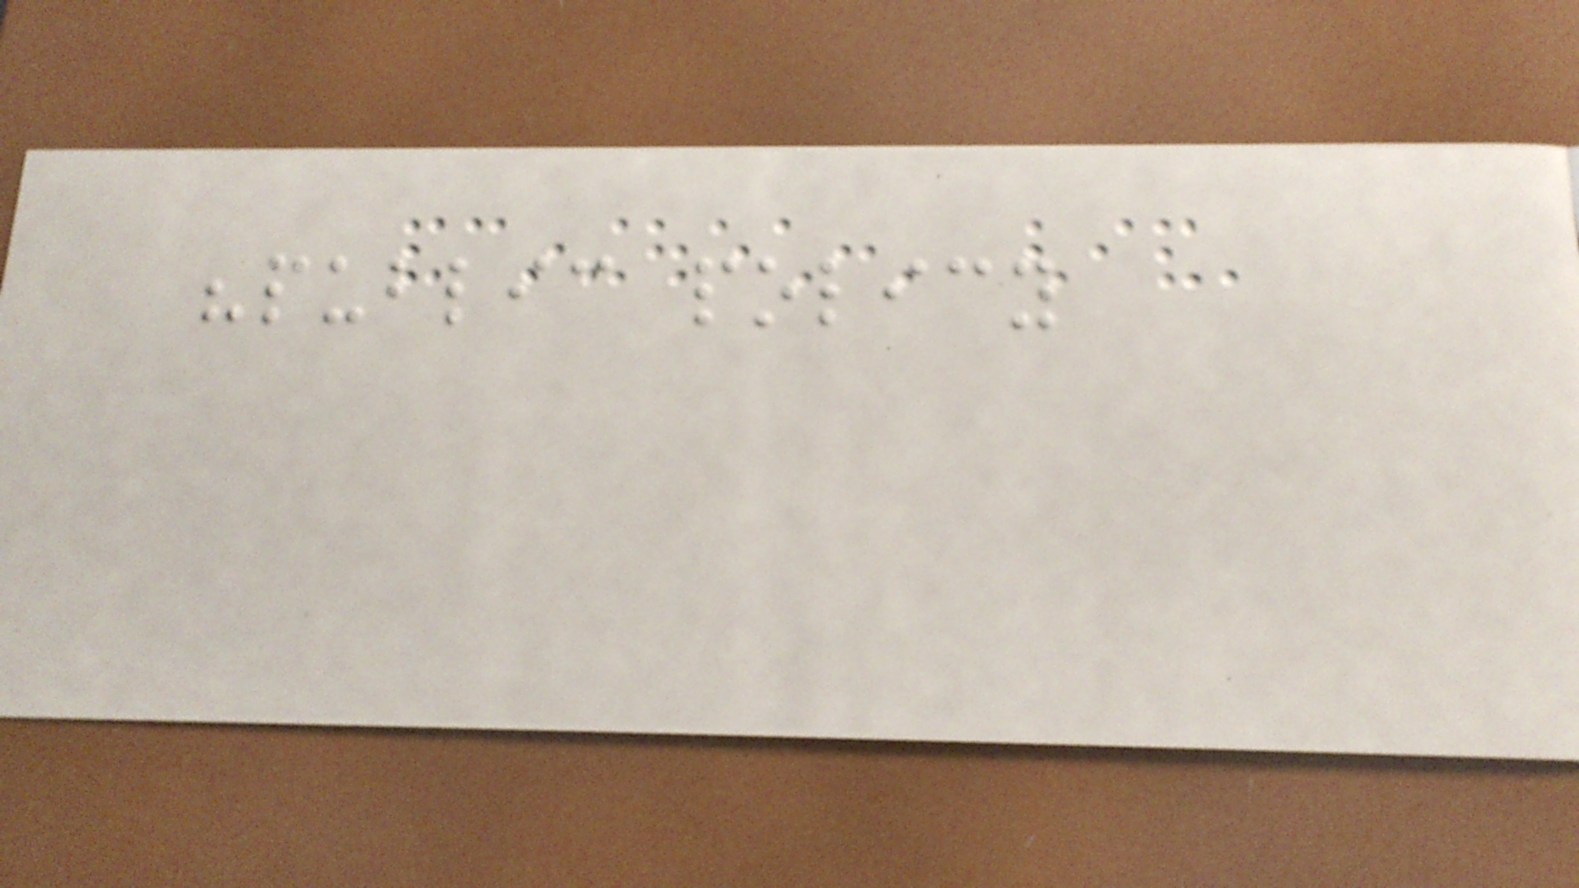"public policy
